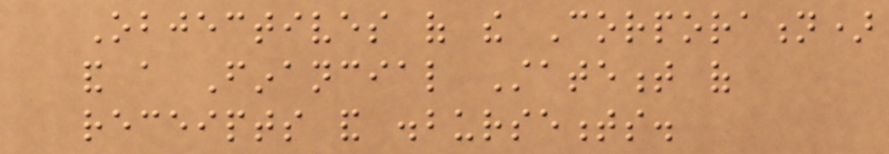Objectives of the Corporation)
and a Financial Statement of
receipts and disbursements.
